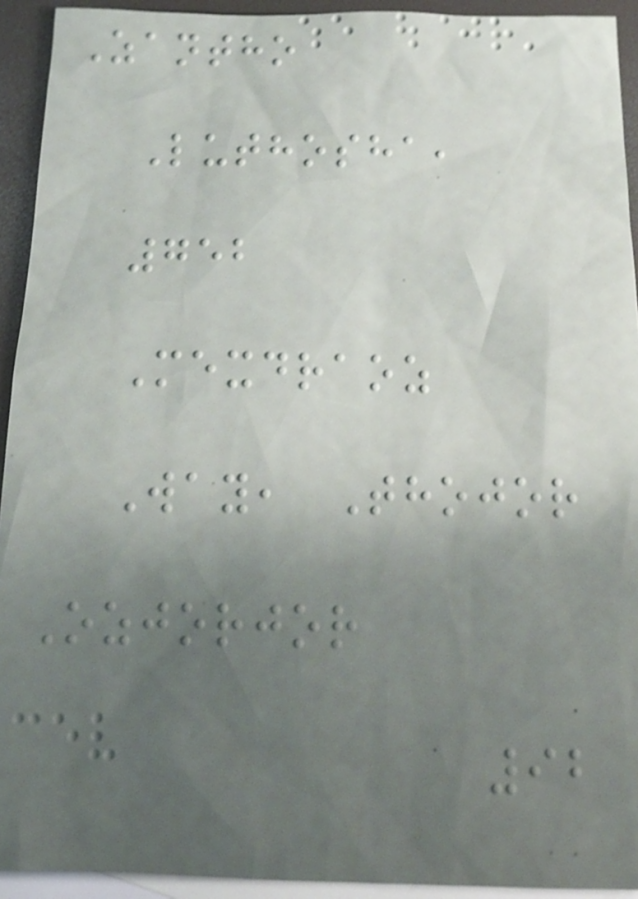Zantho
Luthosha,
752
Mexdraoz
Way, Thojor
Ozjorjor
92
